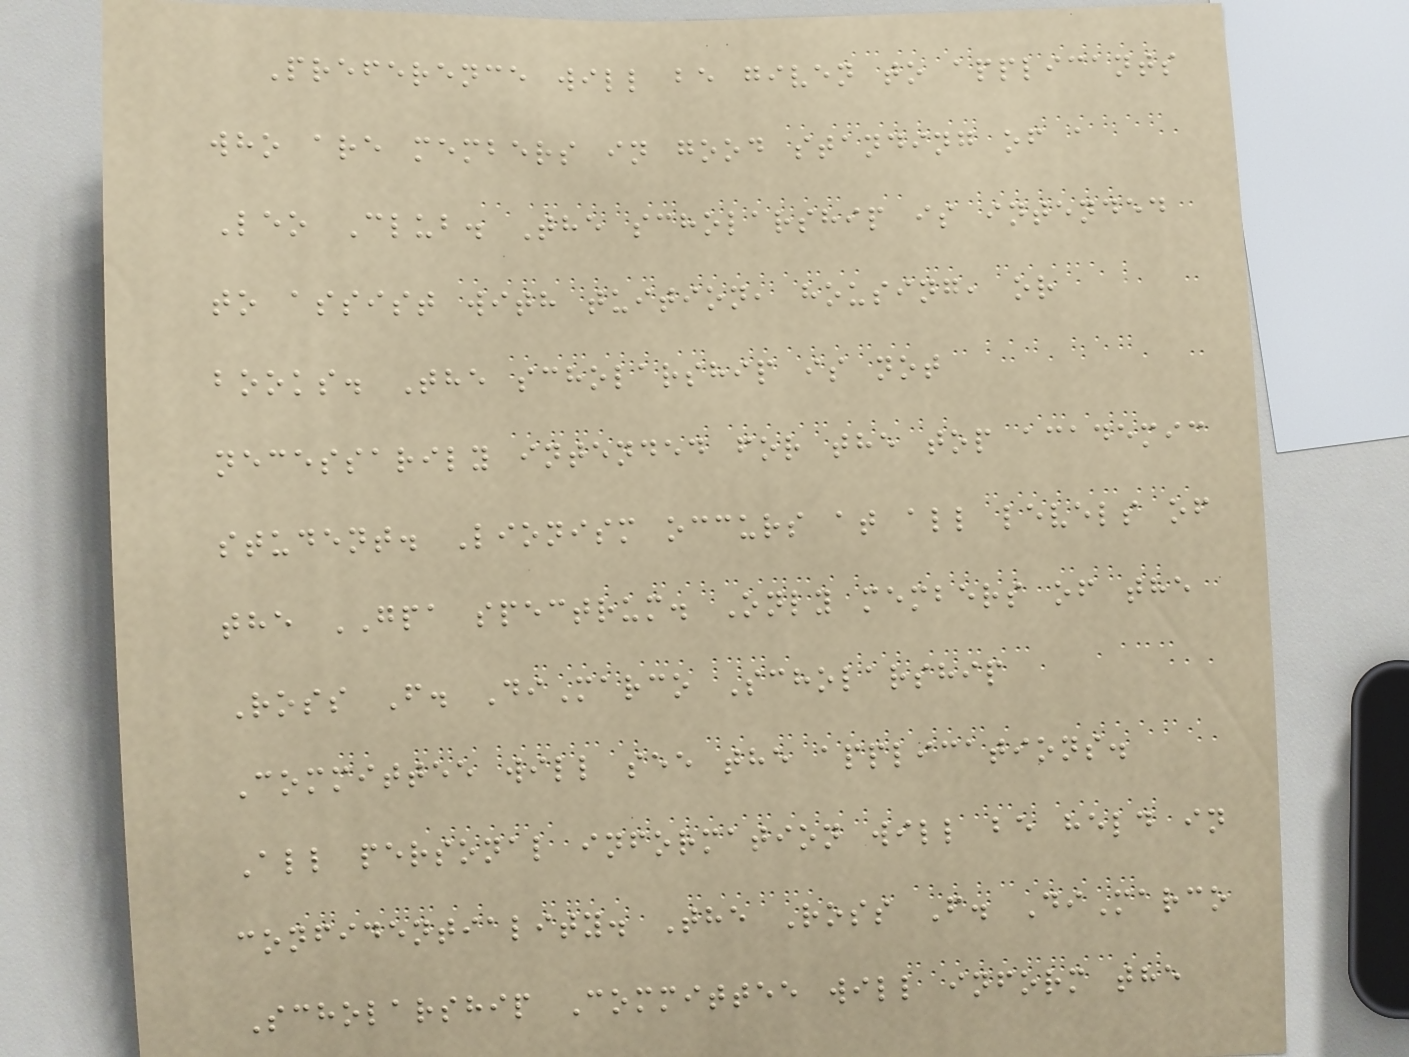Preference will be given to applicants
who are members in good standing of a
Leo Club. The scholarship is intended
to assist with tuition, housing, or
books. The scholarship is not
necessarily intended for the top academic
student. Lionism occurs at all levels of
the GPA spectrum. Only members of the
Ross F. DiMarco Scholarship
Committee will see the applications.
All personal information will be held in
confidentiality. The Ross F. DiMarco
Scholarship Committee will inform the
